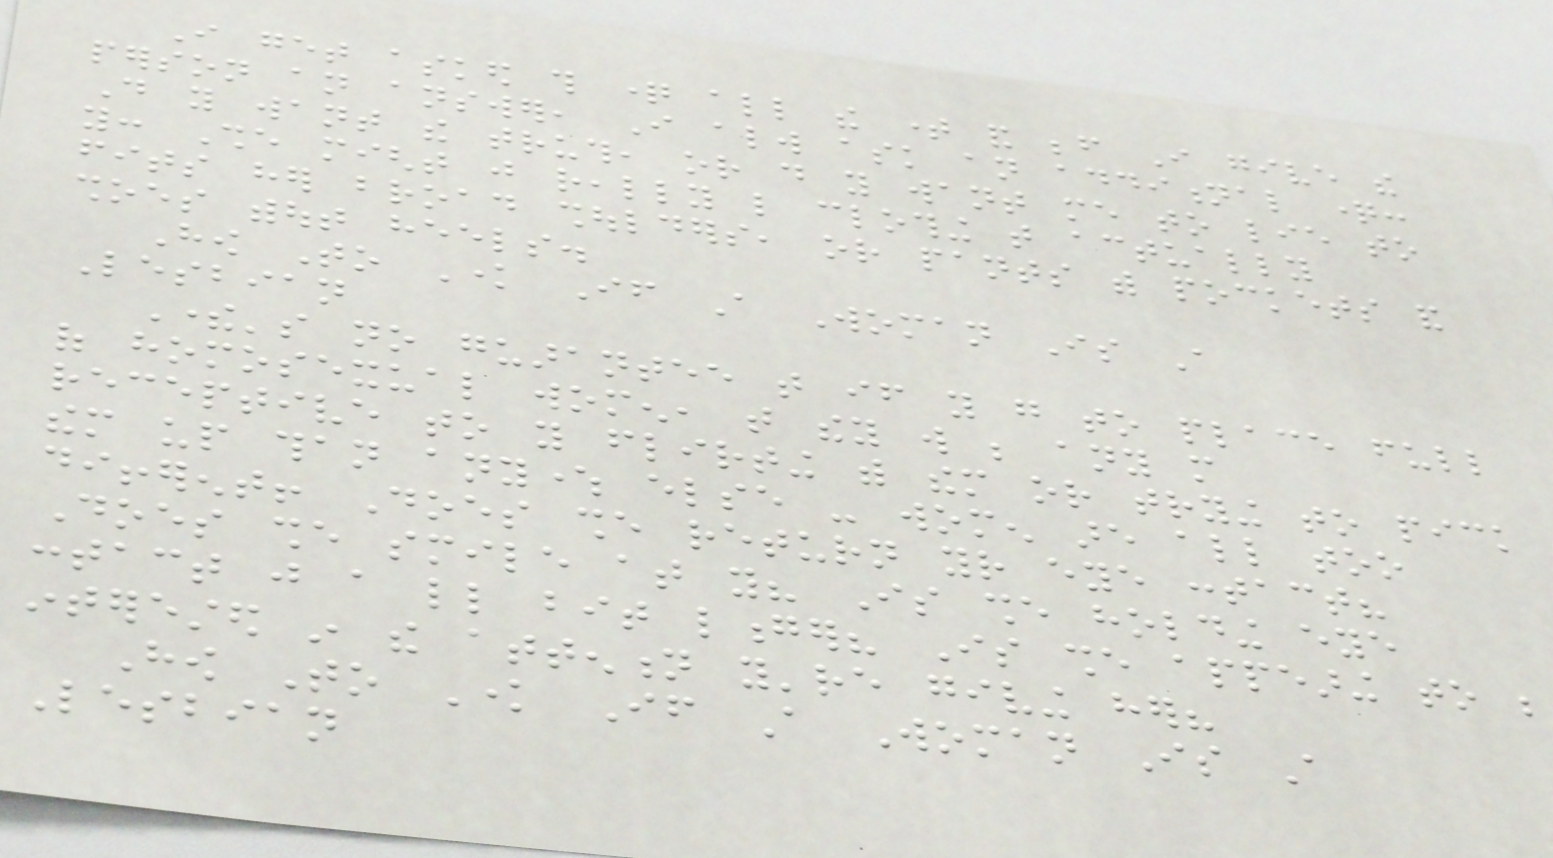I get asked this question all the time and before I give the
person an answer, I always ask an additional question:
Do you want the truth, or do you want me to lie to
you: She might just really like clothing that actually
fits her broad shoulders, or pants with pockets and
shoes without heels.
How To Know If A Woman Is A
Lesbian
There's no guarantee that if you go to place full
of homosexual women, that they will be any more
receptive to you flirting with them or trying to pick
them up than anywhere else - women are all too
different! Does she return your eye contact?
Does she smile at you? Is she holding eye
contact just a little bit longer? Is she appearing to be
interested in the attention you're giving her?
How To Know If A Woman Is A
Lesbian
